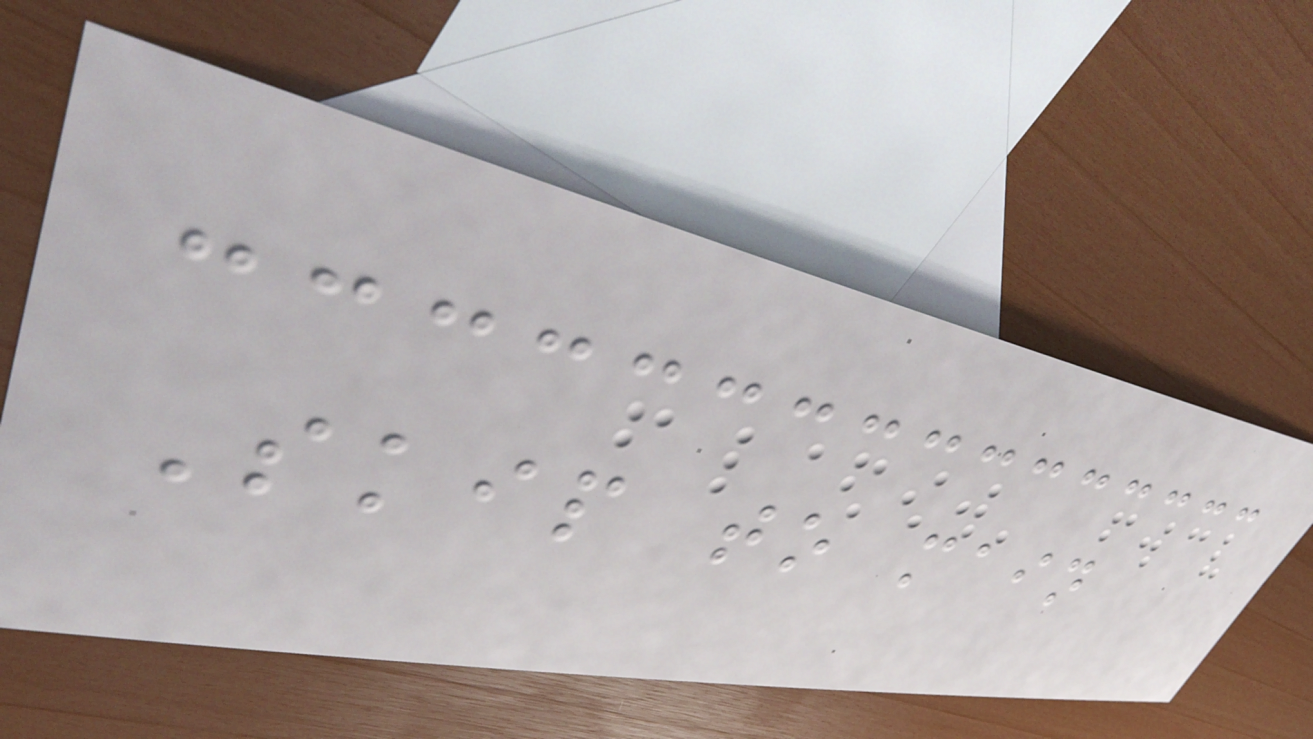Skip to main
